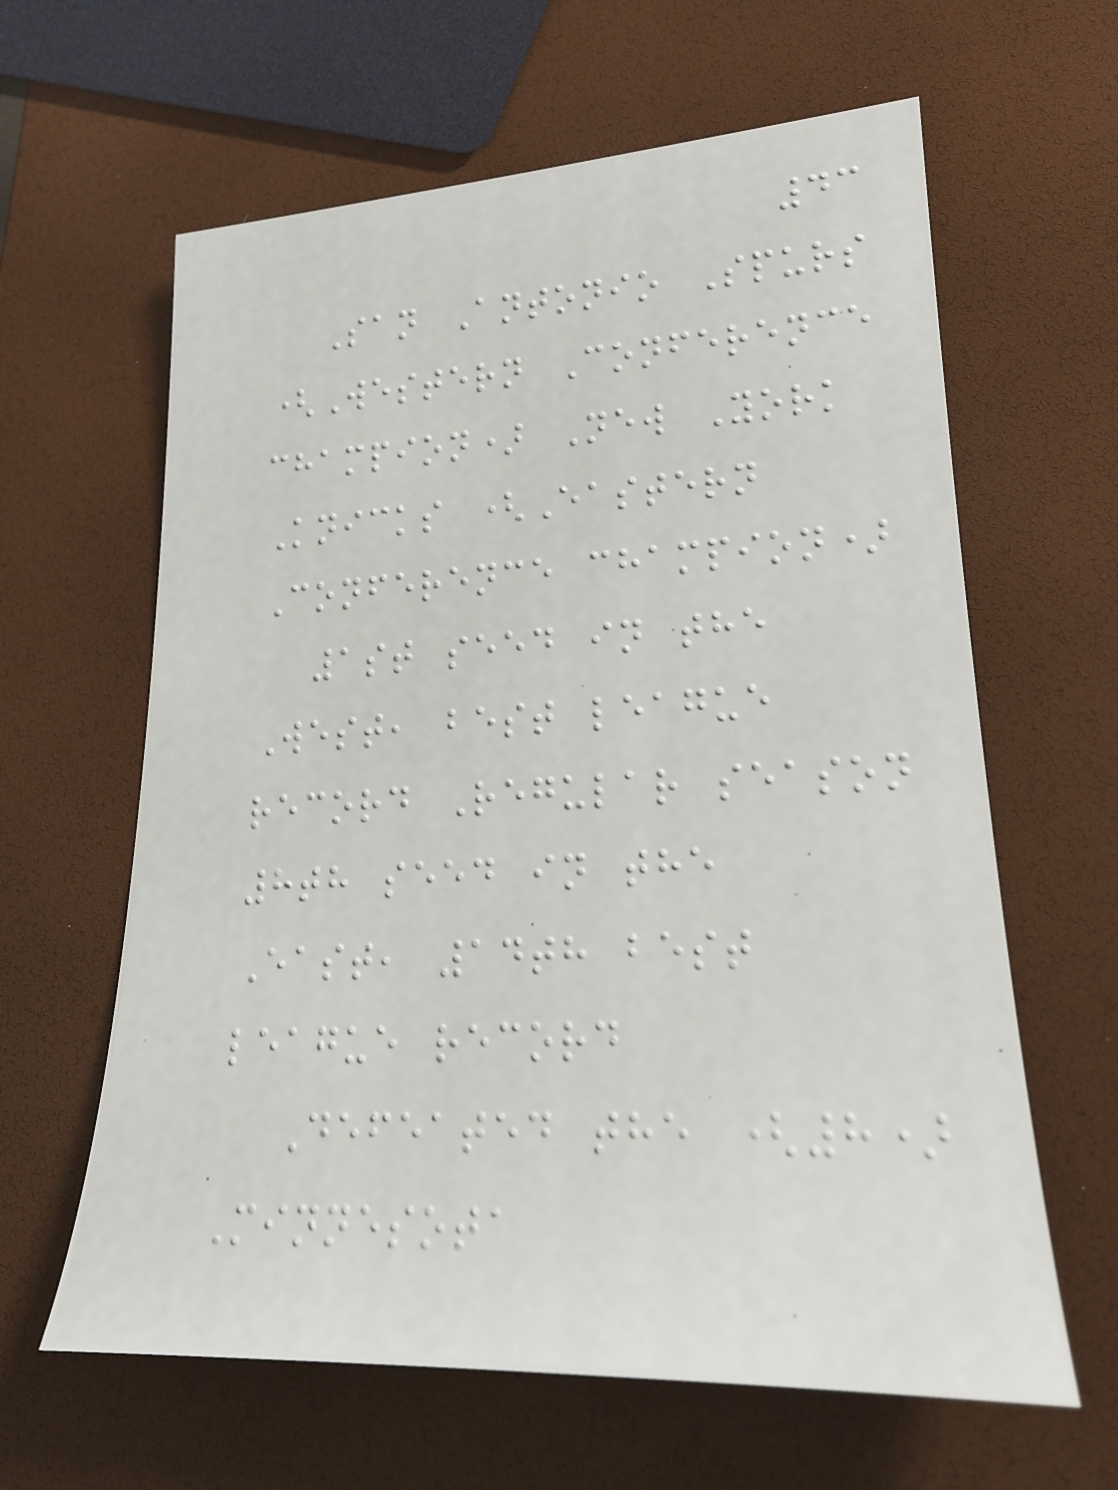43
San Antonio Spurs
(Western Conference
champion) New York
Knicks (Eastern
Conference champion)
1st seed in the
West, best league
record Regular season
8th seed in the
East, 14th best
league record
Defeated the (8)
Minnesota
